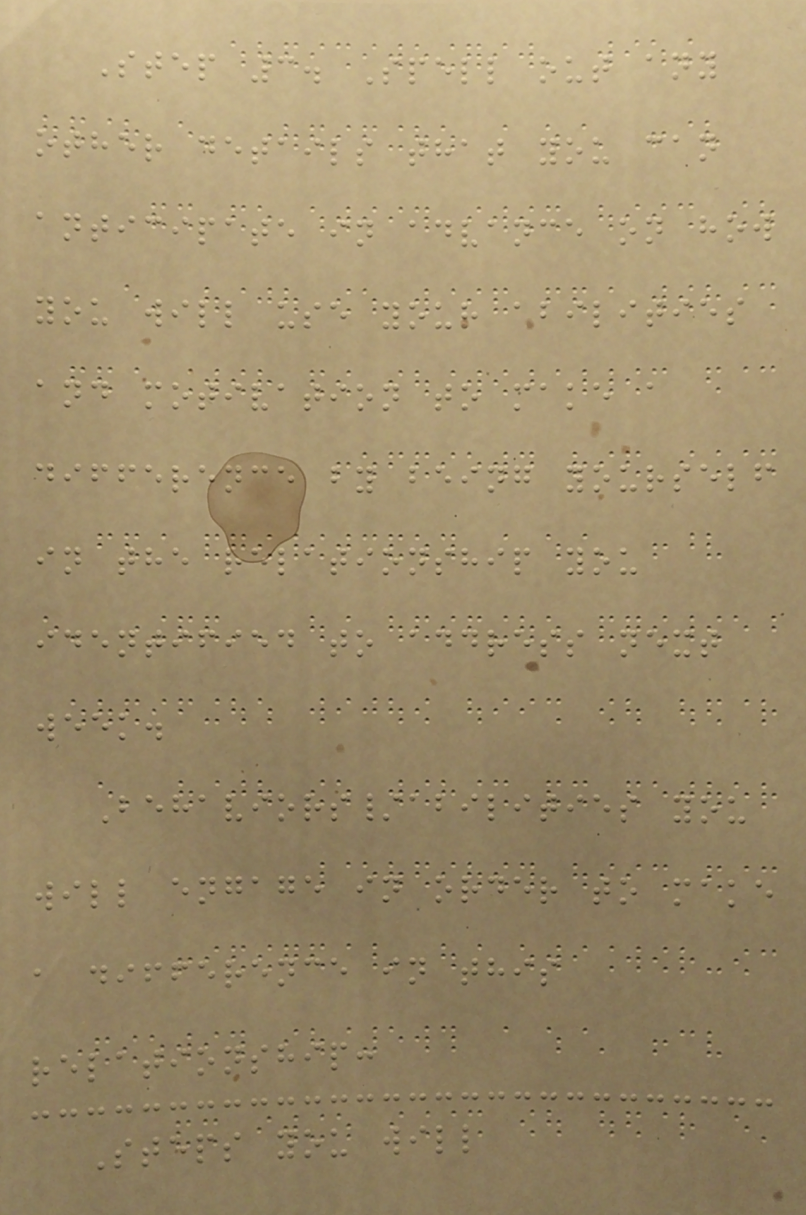Step 3. Spell out any
other details that you can
anticipate in advance on how
you will use your abilities
and motivation to make a
difference by being yourself
in the relationship you
identified to address next
week.
Behaviors/abilities you
will engage in order to make
a difference in this
relationship:
Steps you will
